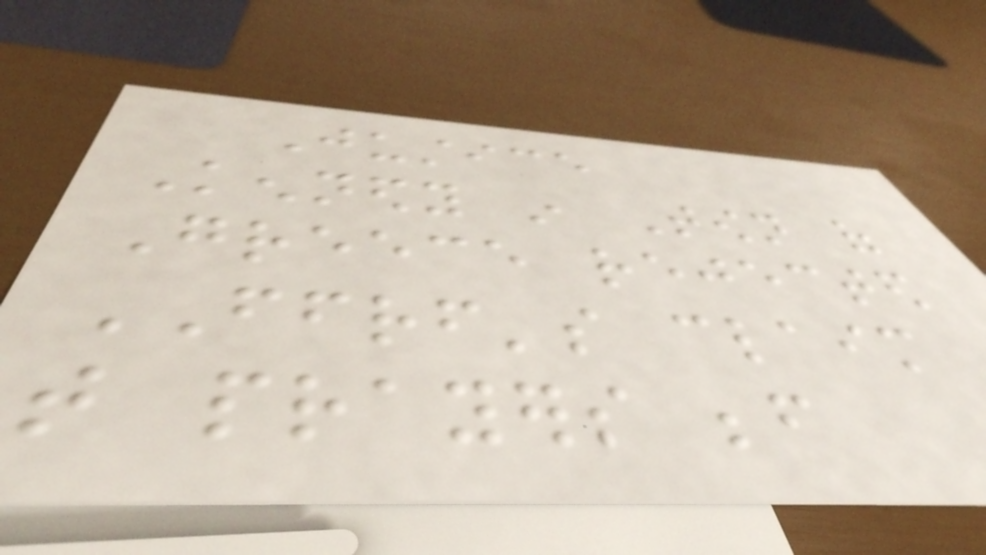Justice
Kennedy in Town of
Greece rejected
FFRF's claim
that prayers before
